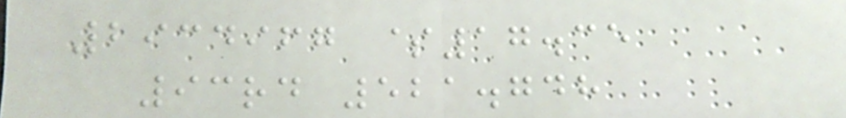2934967 $17.35
93rd 521.748
